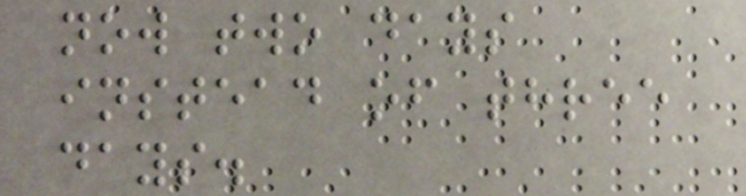now two days
instead of three
days.
